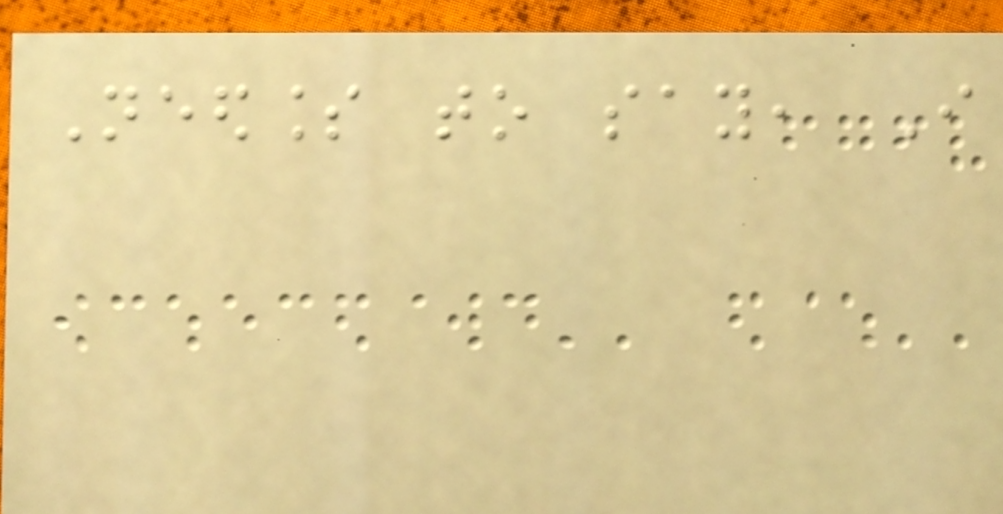Needless to say, I
